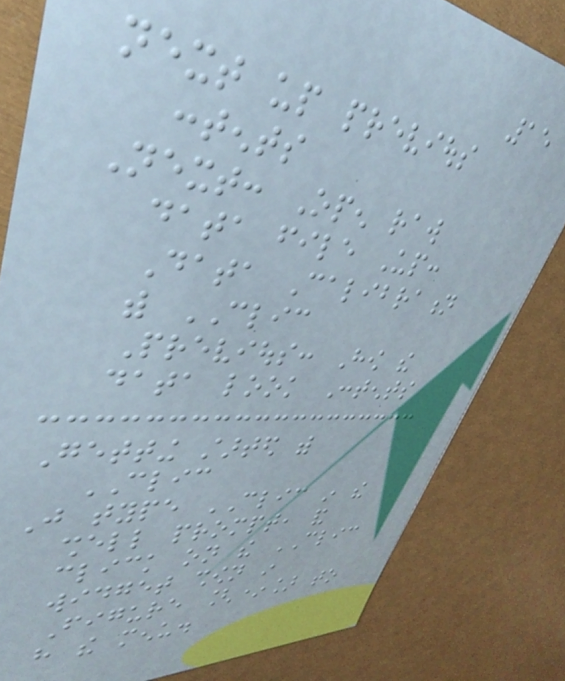15
next up previous
contents
Next: Open raw
data file Up:
Data Calibration
with CLIC
Previous: How the
data look Contents
Getting started with
CLIC
Just type CLIC in the
shell prompt, and
click on the CLIC
widget shown in
Figure [*] to
have the menu.
